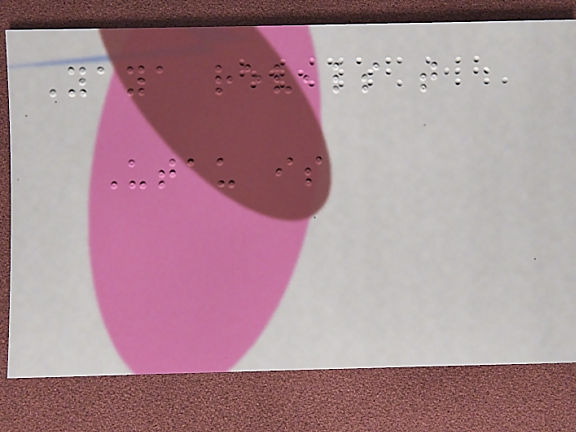Yaya reveals that
Utau is
